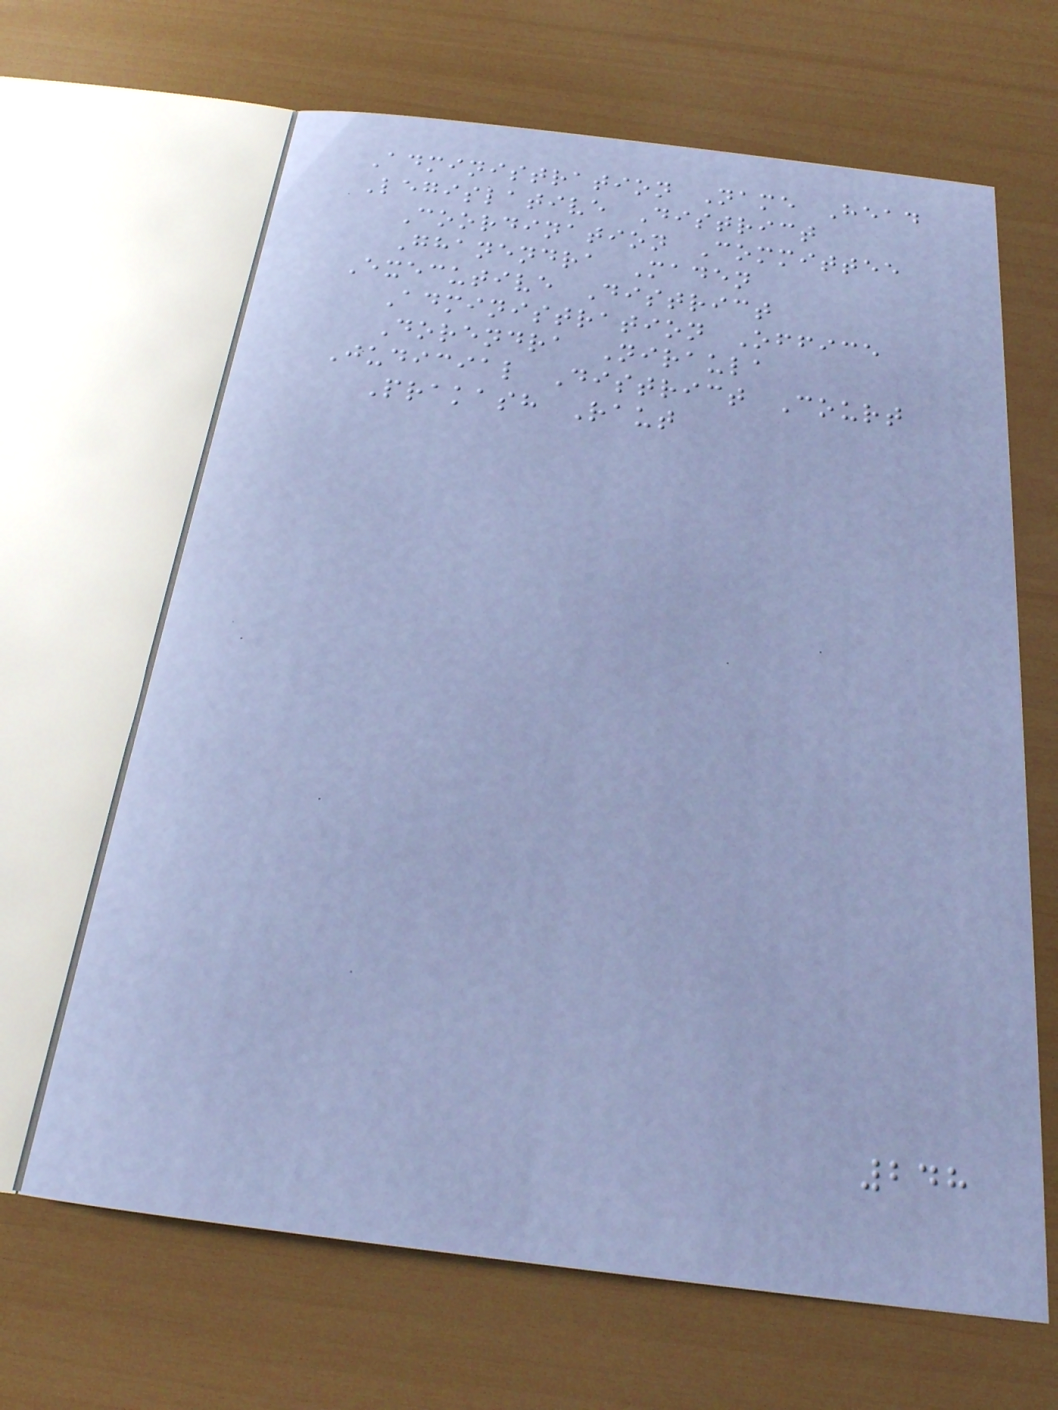Administration Name Head
Legislative District
Coordination Committee
Ghanendra Maden
Executive District
Administration Office
Dorendra Niraula
Judicial District Court
Prakash Raut
248
